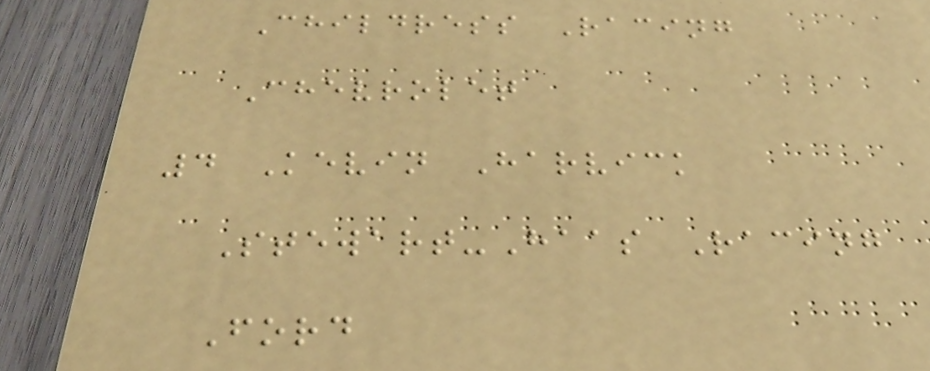Childress Racing
Chevrolet
4 Kevin Harvick
Stewart-Haas Racing
Ford
